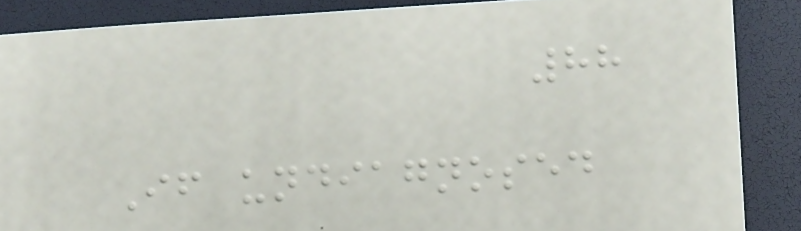88
If undiagnosed
